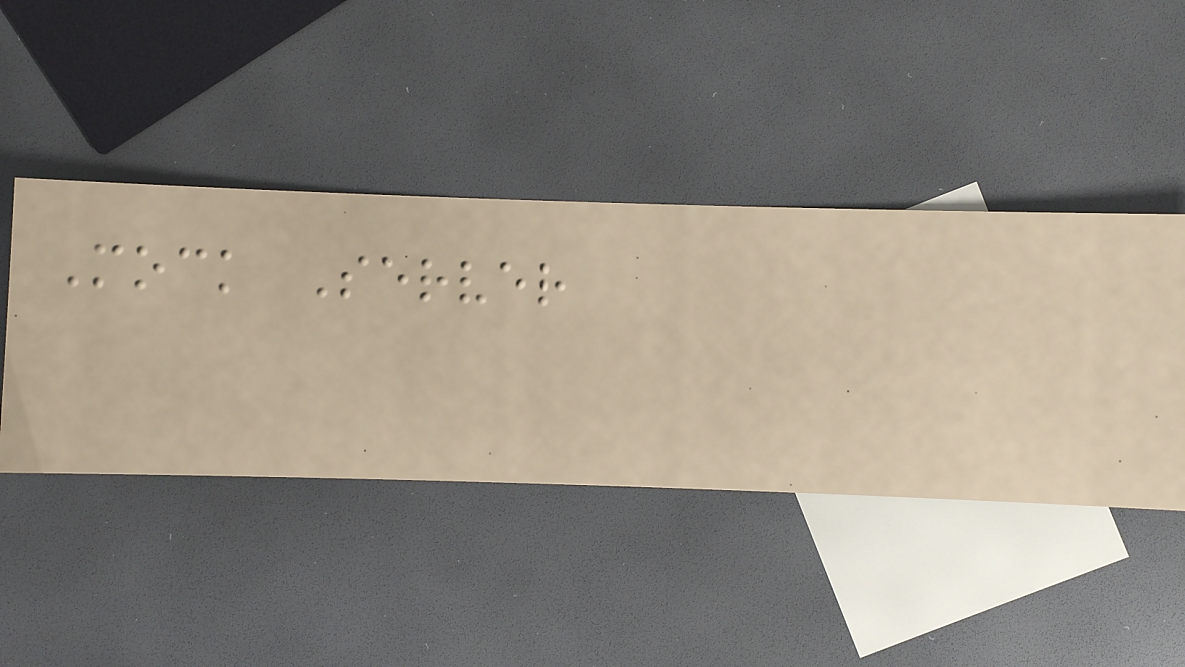Mock Server
